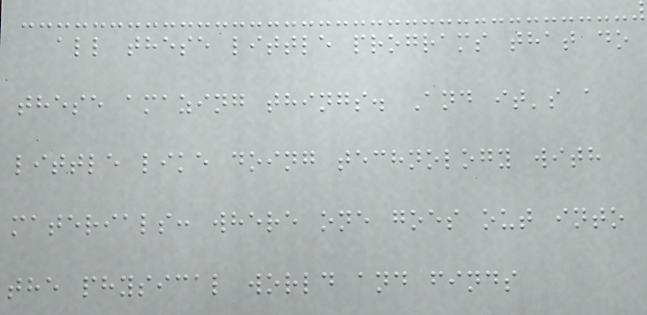all these little programs that do
these amazing things. And it's a
little like doing technology with
materials: where one goes out into
the physical world and finds
